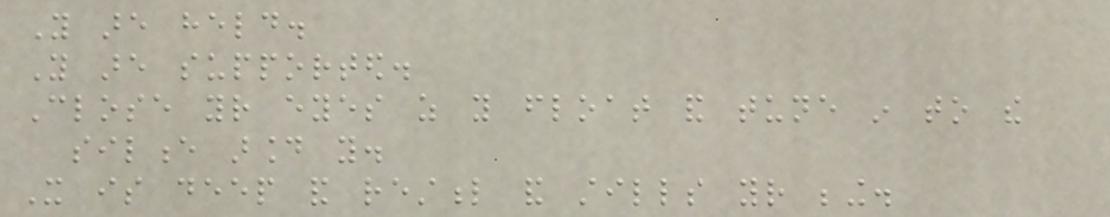You are held.
You are supported.
Close your eyes as you float and tune in to the
silence around you.
It is deep and restful and stills your being.
